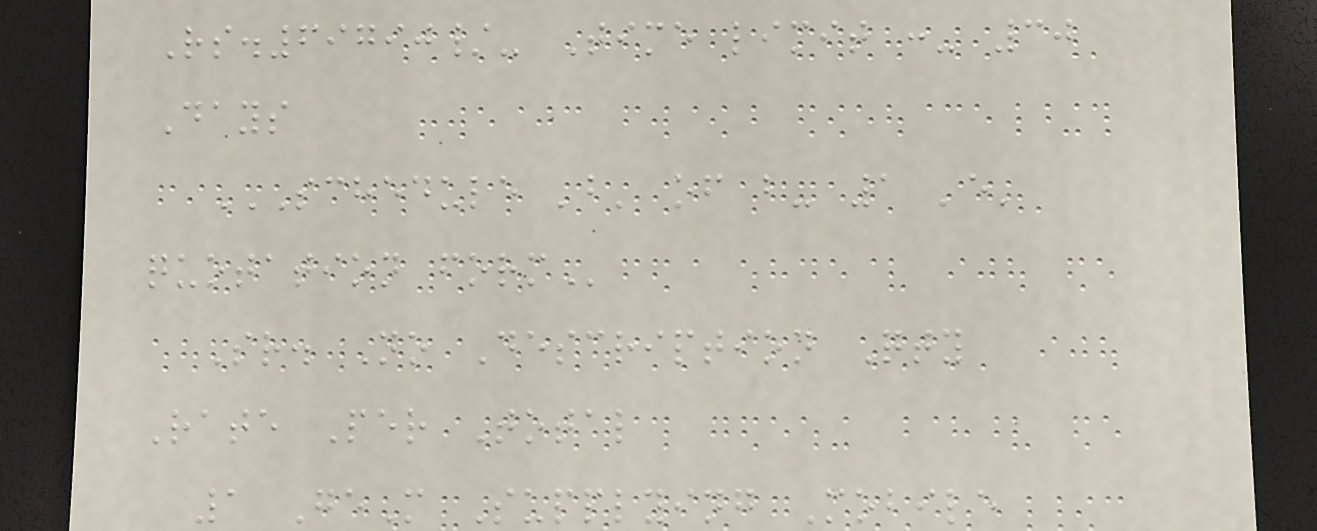Rs.69790/- Time limit :- 30
Days
SCHEDULE 'B' OF B- 1 'E'
QUOTATION FORM
Sr. No Description Qty
Rate Per Total
1 GeM Supplying Mobile
